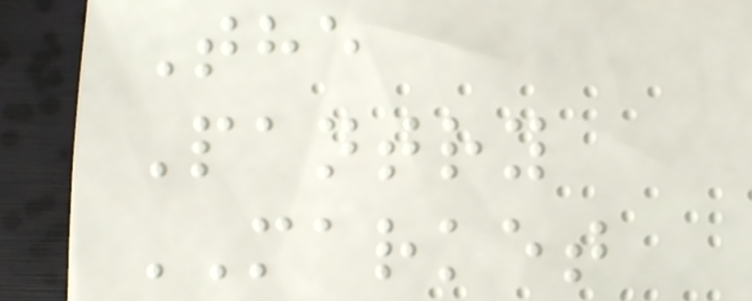The
Pantry
MARKET
